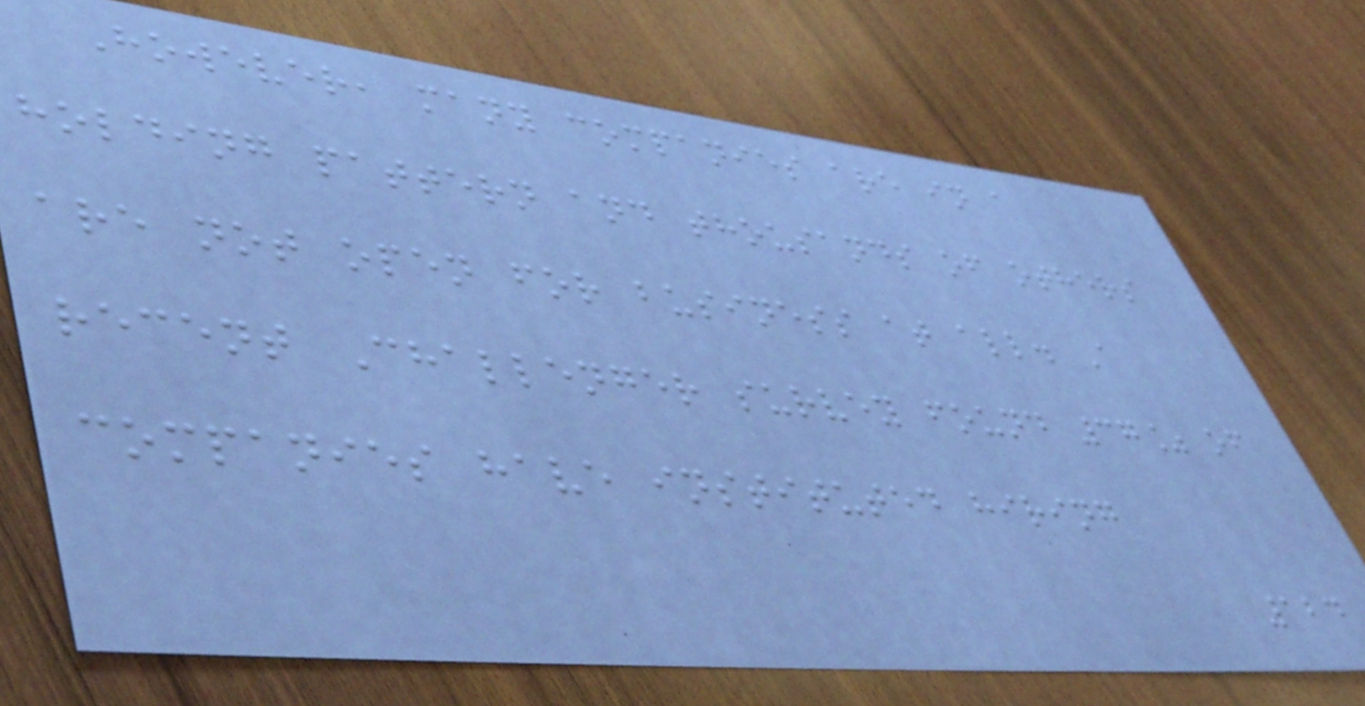However, many companies are in a
holding pattern and thousands of others
are not open for business at all. A
recent Challenger survey found 37% of
companies have instituted hiring
124
